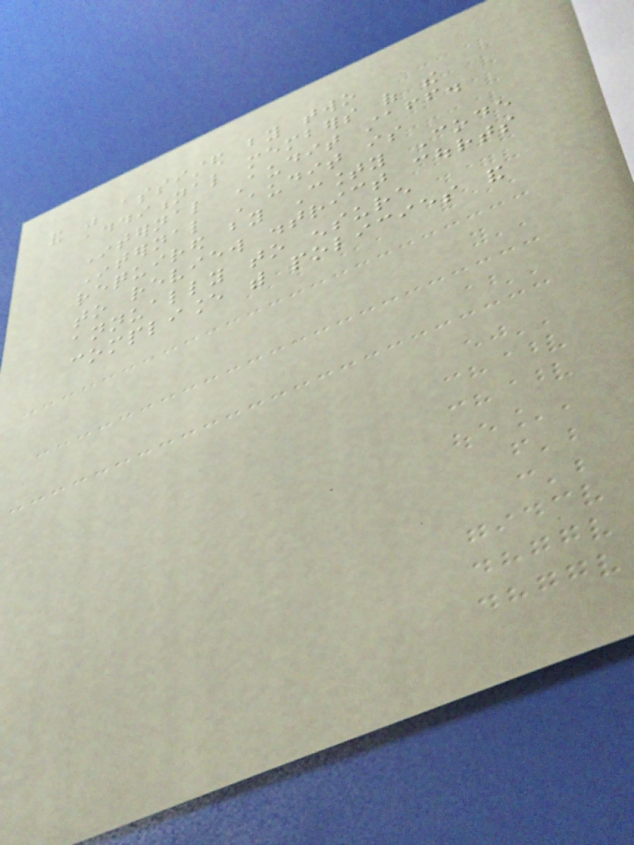and was assisted by two
additional members of the
Internal Audit staff.
Internal Audit is
required by County Code
to review district courts
annually to ensure
compliance with policies and
